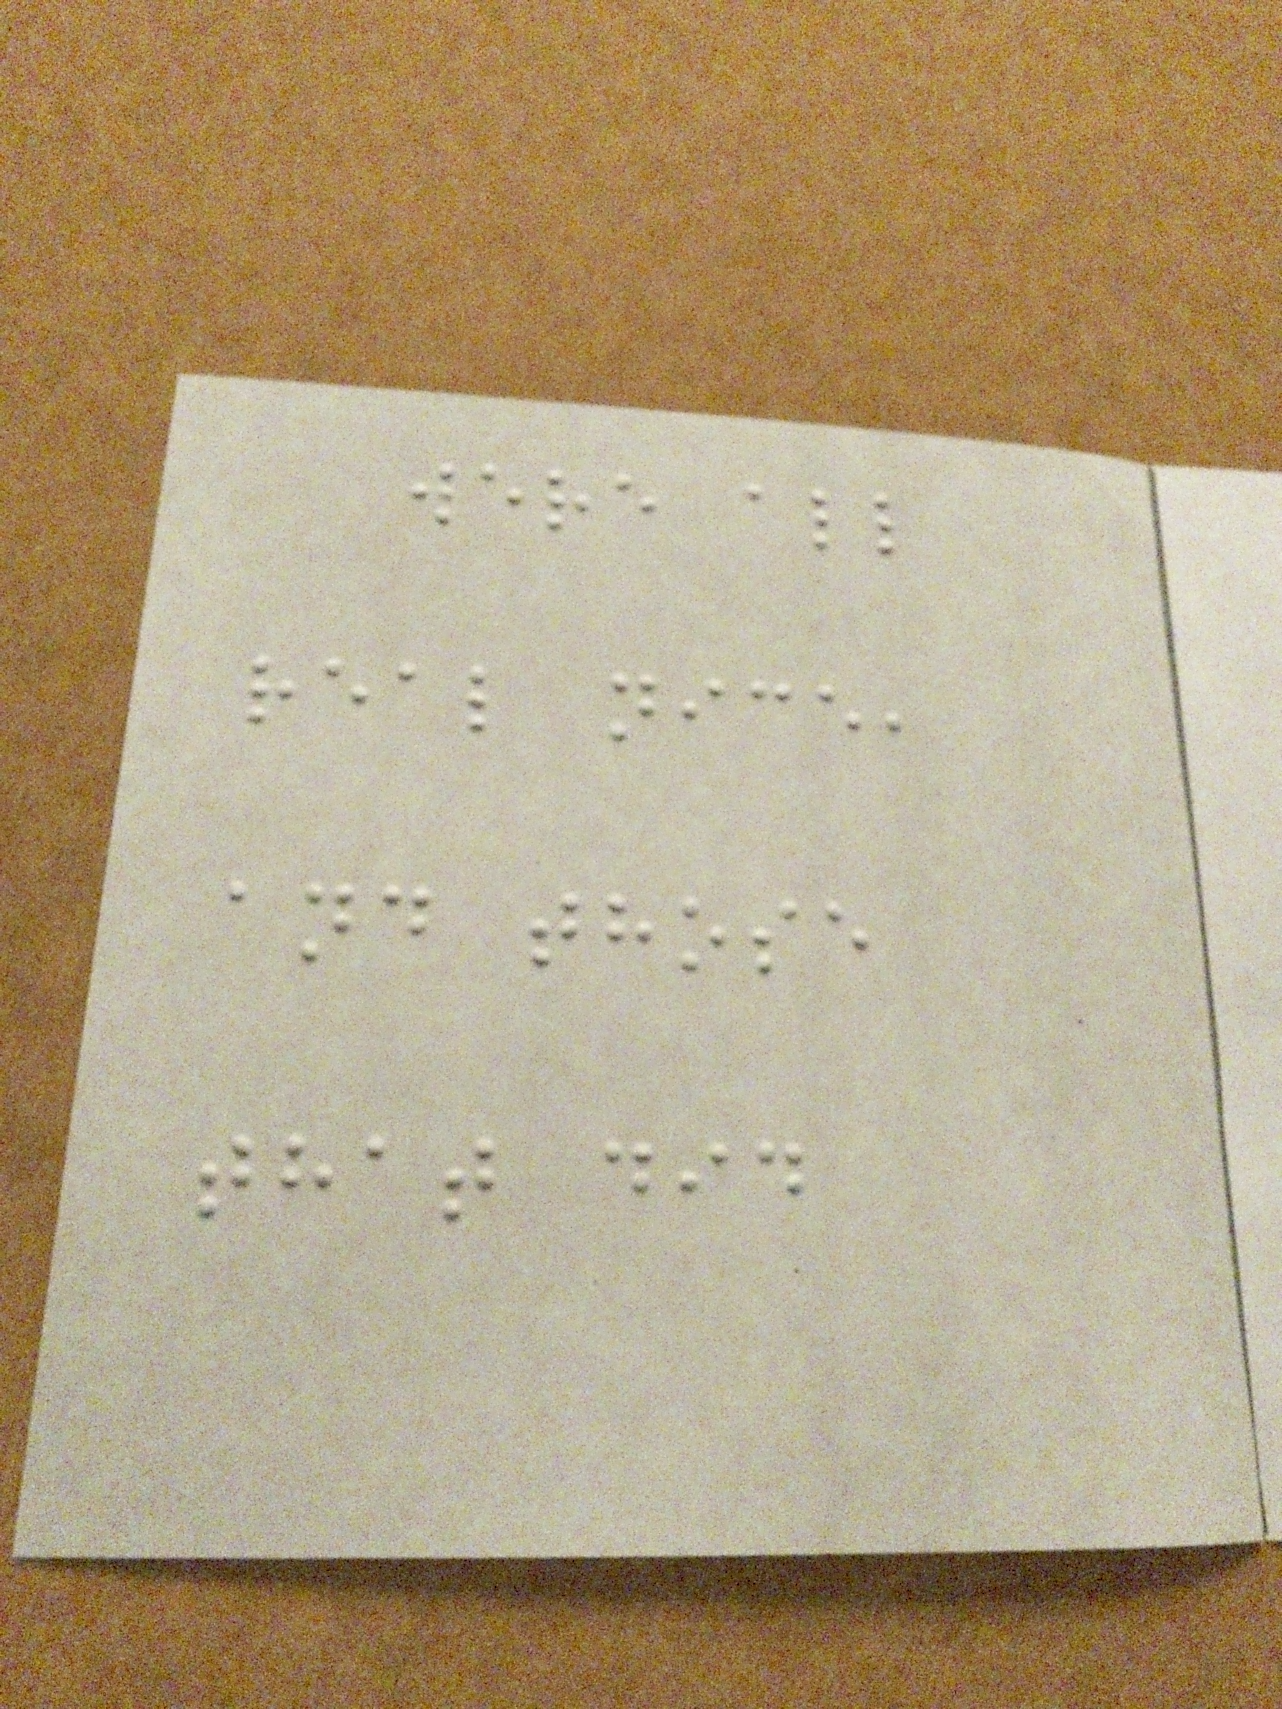were all
real nice,
and those
that did
